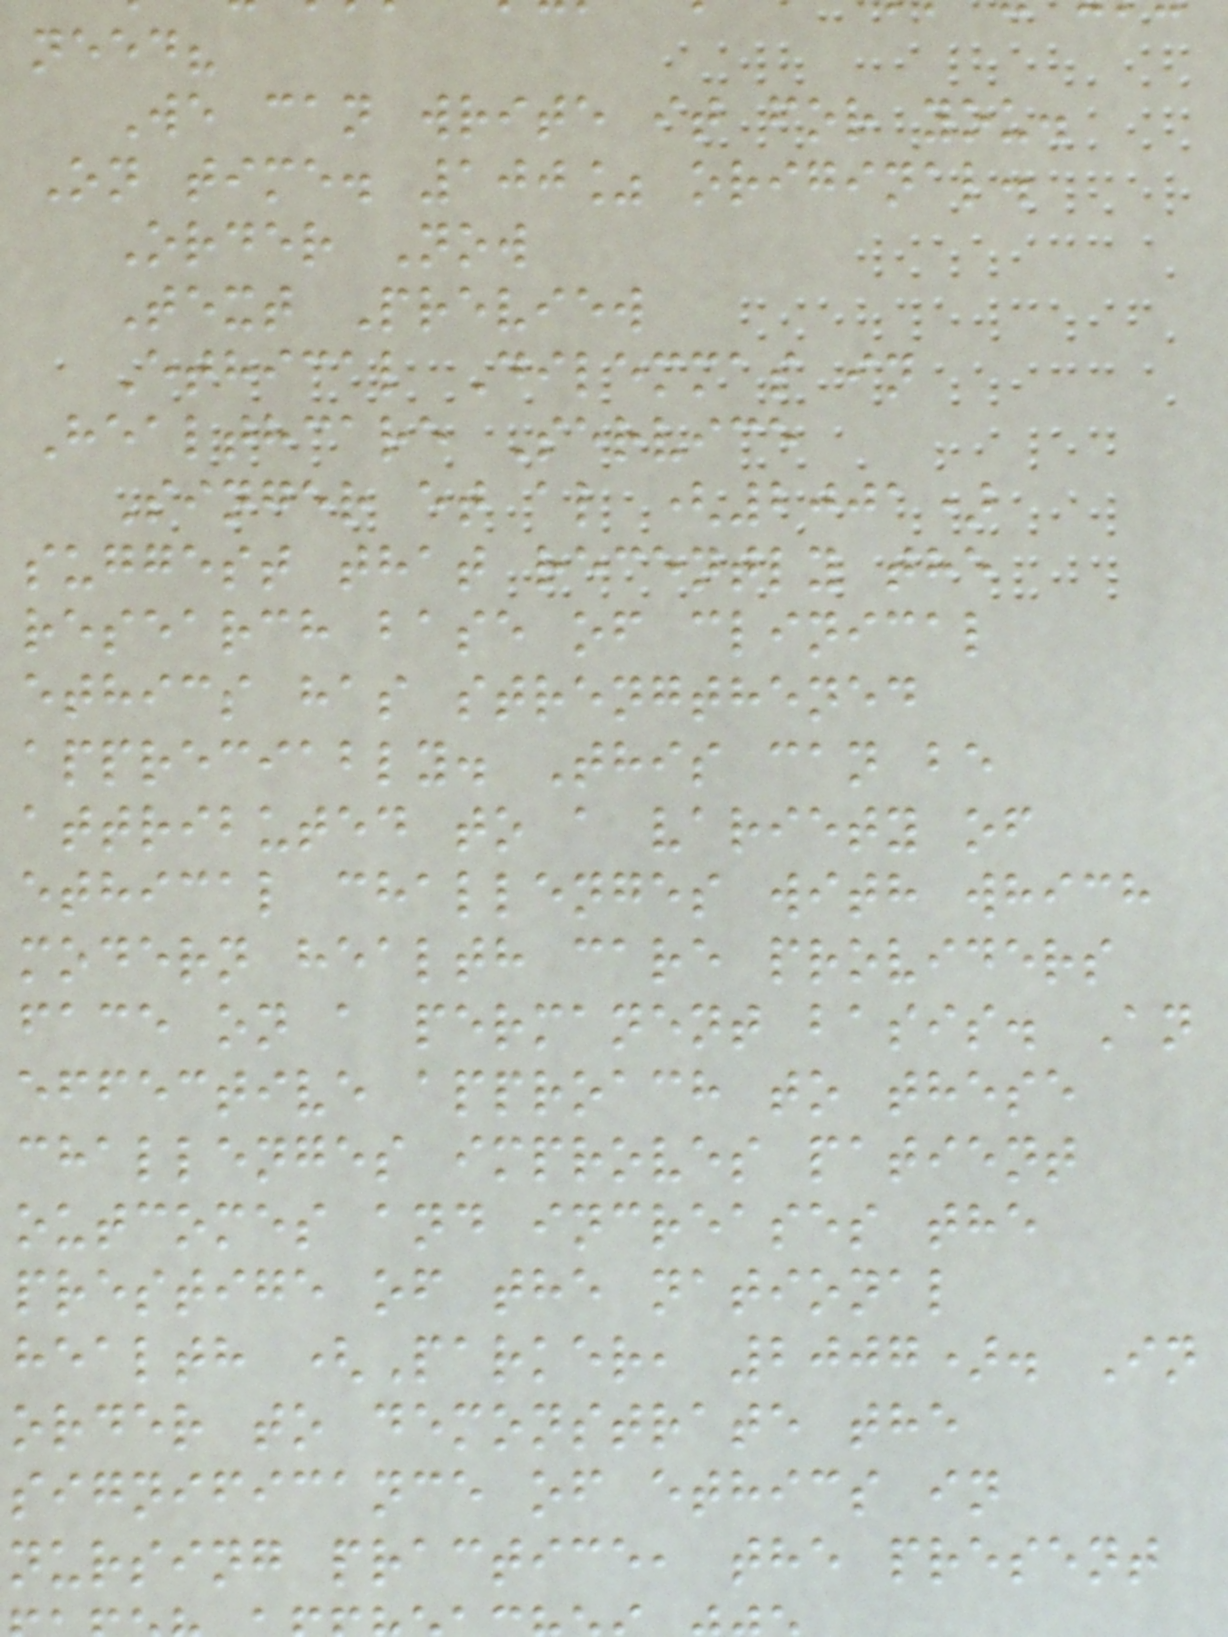need?
We can write it for you.
On time. 100% original.
Order Now
Text Preview
Ethical Dilemmas in
Healthcare Service
Singer et al (2001)
suggest that recently the
research base of clinical
ethics has strengthened
appreciably. This can be
attributed to a variety of
ethical challenges with which
modern health care providers
face on a permanent basis. An
effective approach to these
challenges improves patient
outcomes and increases the
prestige of the national
health (Parker, 2007). In
order to demonstrate the
significance of ethics in
nursing practice, the present
